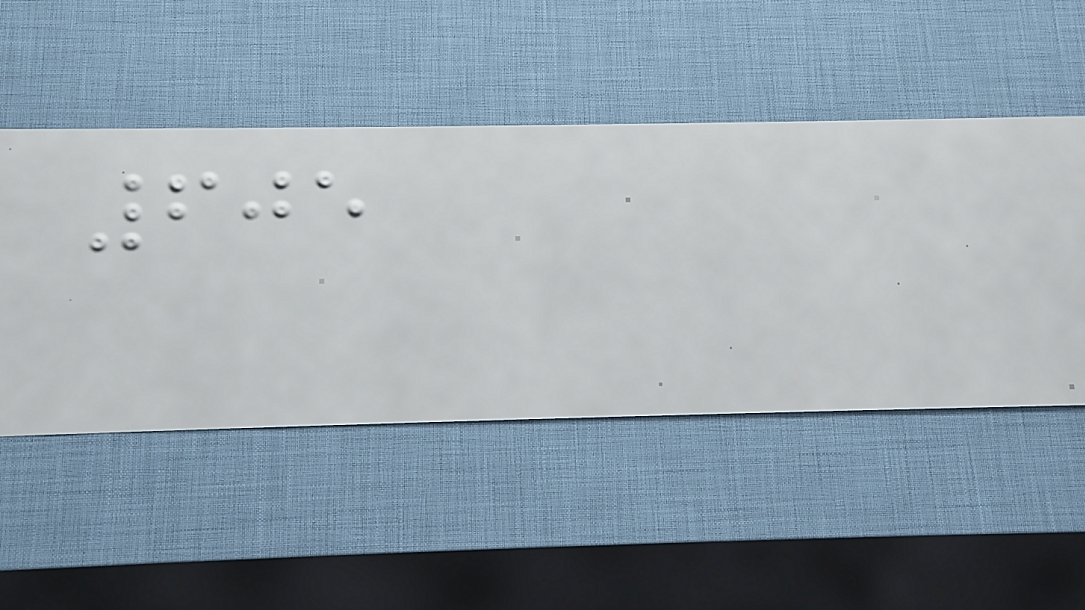605
